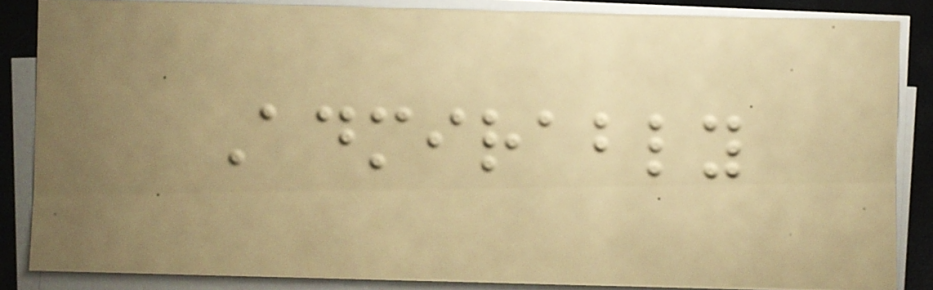Admirably
